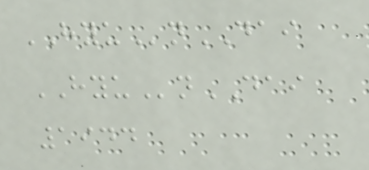HYUnDAI
HYUnDAI
1944
